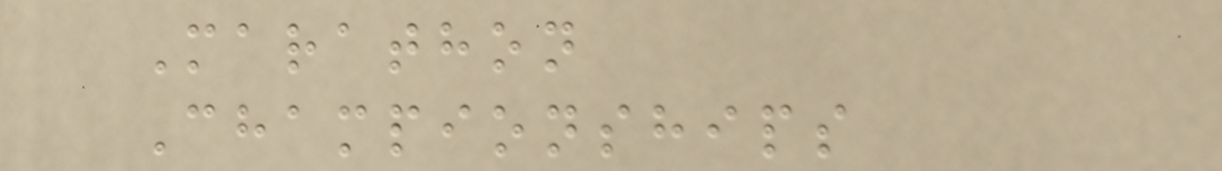Marathon
Championships
